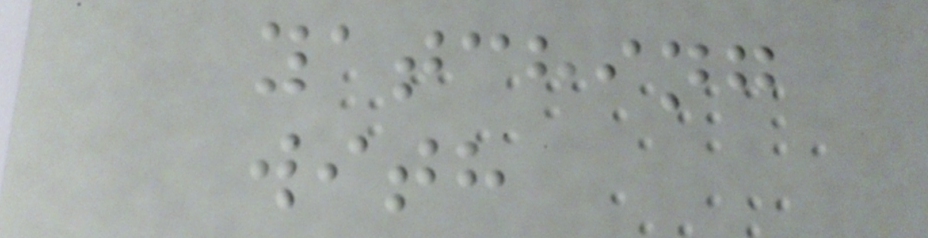yatching
with
